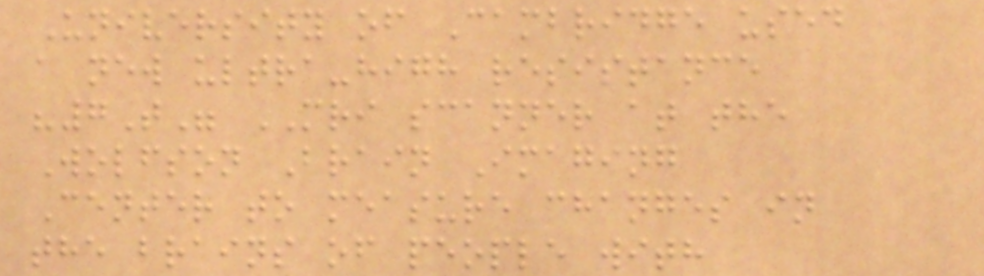University of Cambridge used
a new ultra-high resistance
"7T" MRI scanner at the
Wolfson Brain Imaging
Center to measure changes in
the brains of people with
